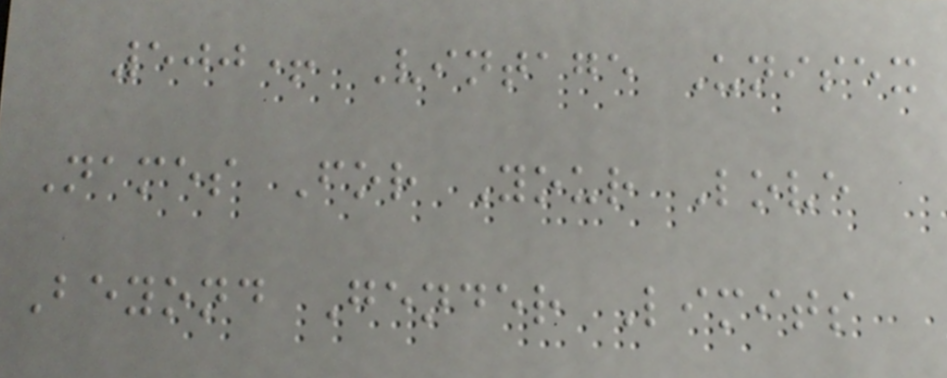500+ Vintage Unisex
Names For Your Love
Beyond Gender Limits
